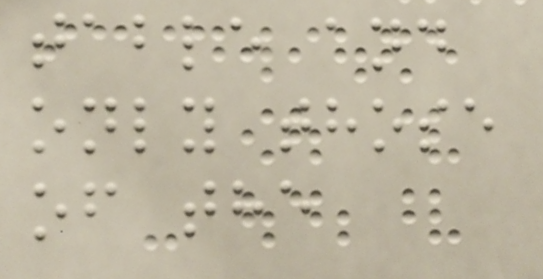table and
only those
of the
